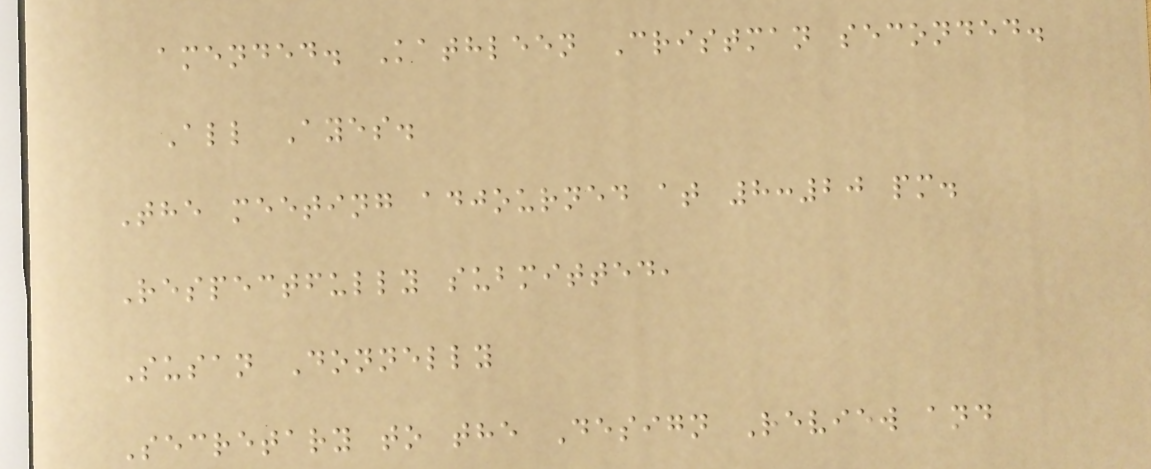amended. Kathleen Cristman seconded.
All Ayes.
The meeting adjourned at 8:20 pm.
Respectfully submitted,
Susan Donnelly
Secretary to the Design Review and
